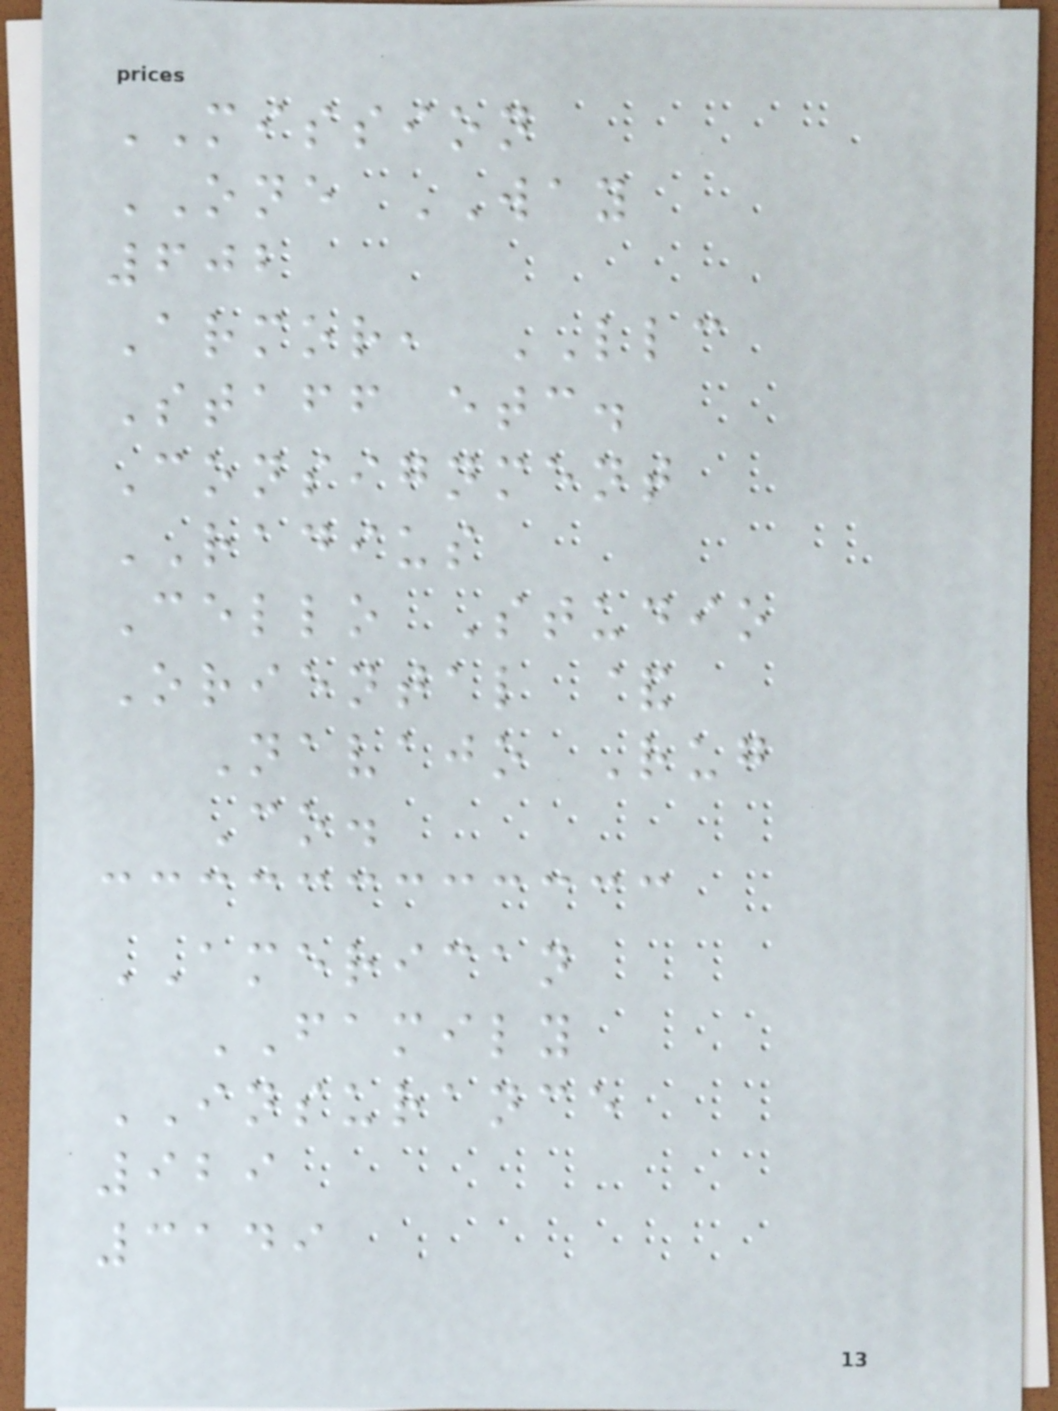MISSION
ONE WAY
602
Armor, LLC
Staff etc.
Consignment
RADIUS
Cello Studio
Oriental &
Navajo Rug
Co.
AMERICAN
FAMILY
INSURANCE
929
3149
